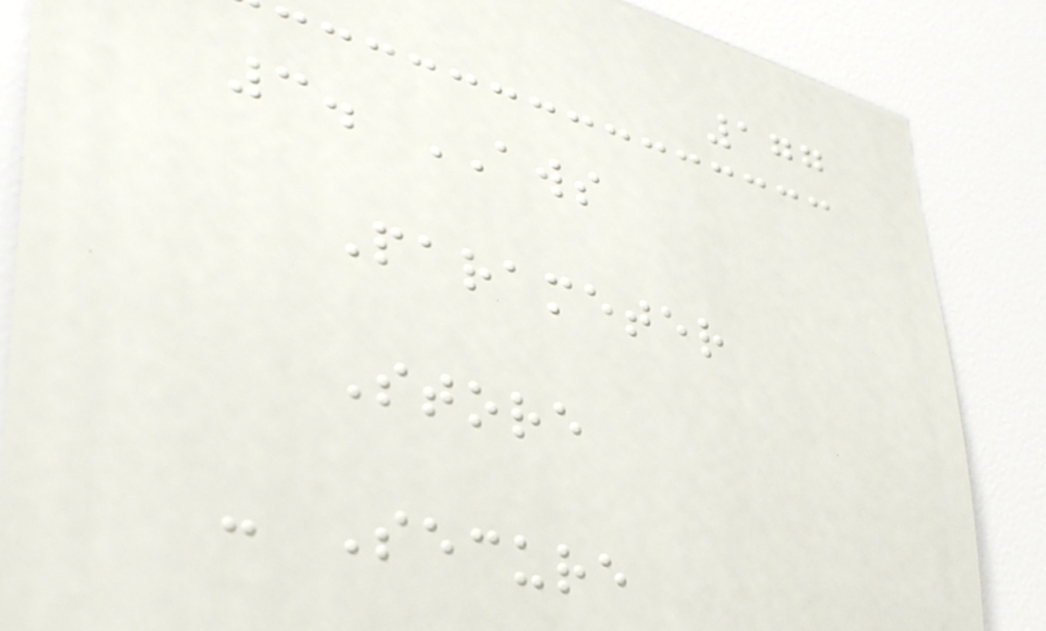177
3. AWS
Parameter
Store
- Secure
